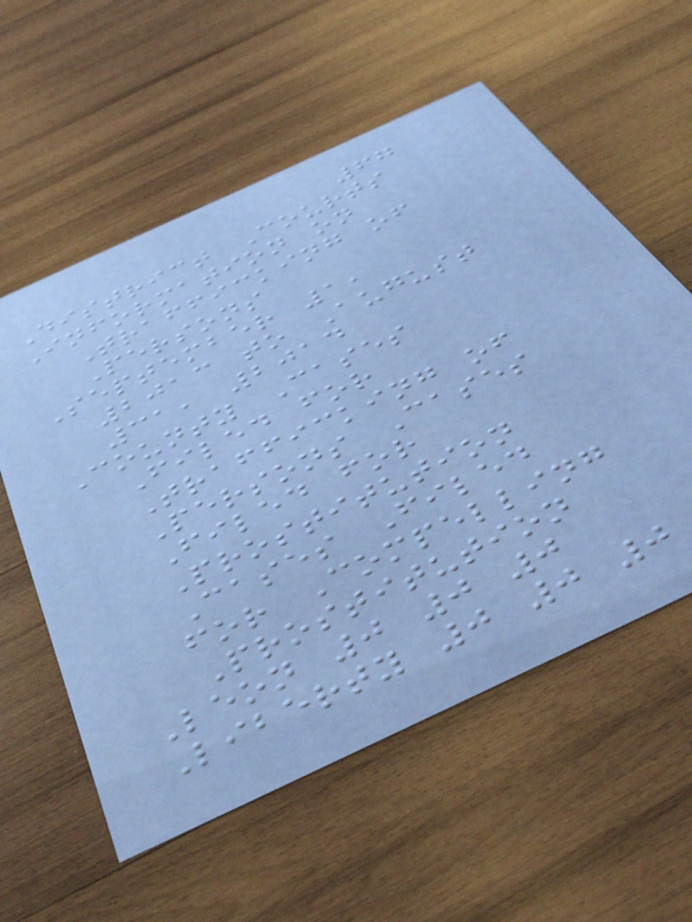67
District Courts
Information on
Trafficking of
Persons
September 1,
2013 to August
31, 2014
County Cases
Filed for
Trafficking of
Persons Cases
Filed for
Prostitution
Cases Filed
for Compelling
Prostitution
Leon 0 0 0
Liberty 0 0 0
